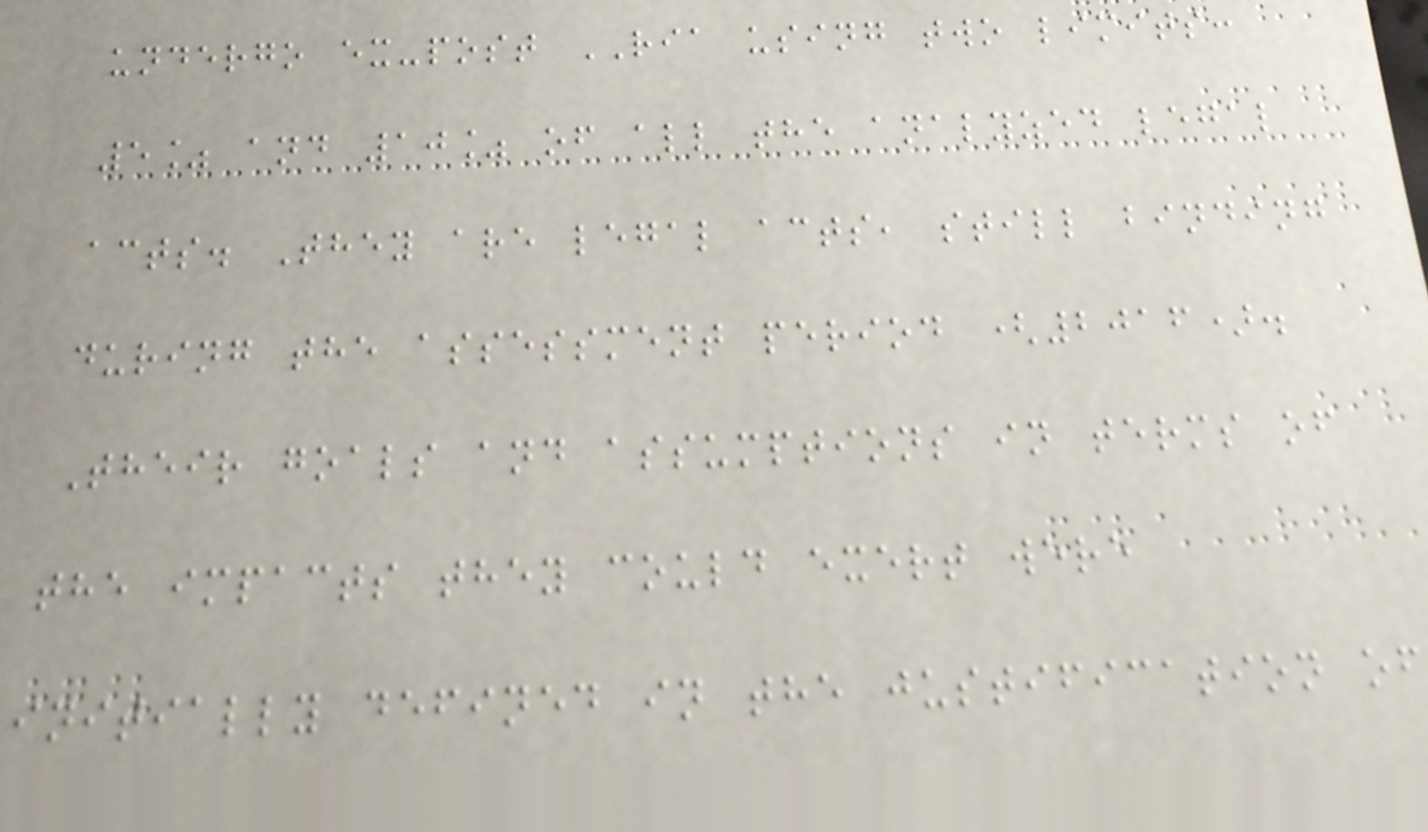undergo ex-post RIA using two limits:
5% and 10% of all the analyzed legal
acts. They are legal acts, still binding
during the assessment period (2016).
Their goals and assumptions in terms of
the impacts they could exert were
initially defined in the justification of
